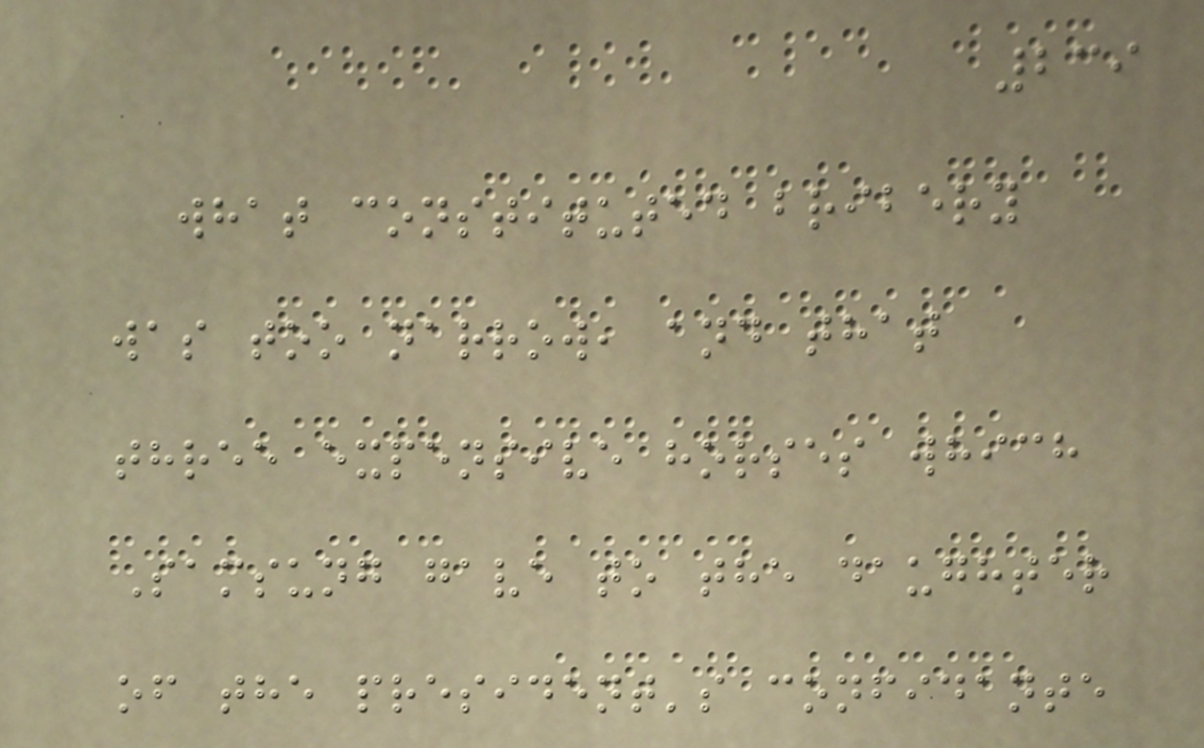239
what constituted bribery
was too narrow, and that
three expensive horses which
Samsung gave to the daughter
of the president's confidante
